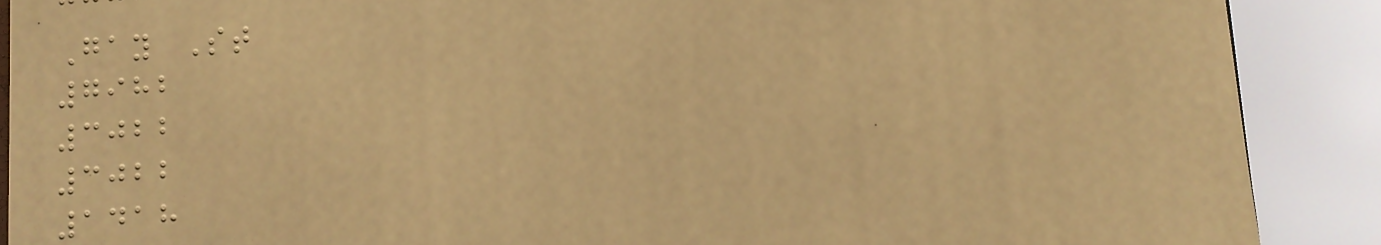Gay St
7982
3022
3022
1418
